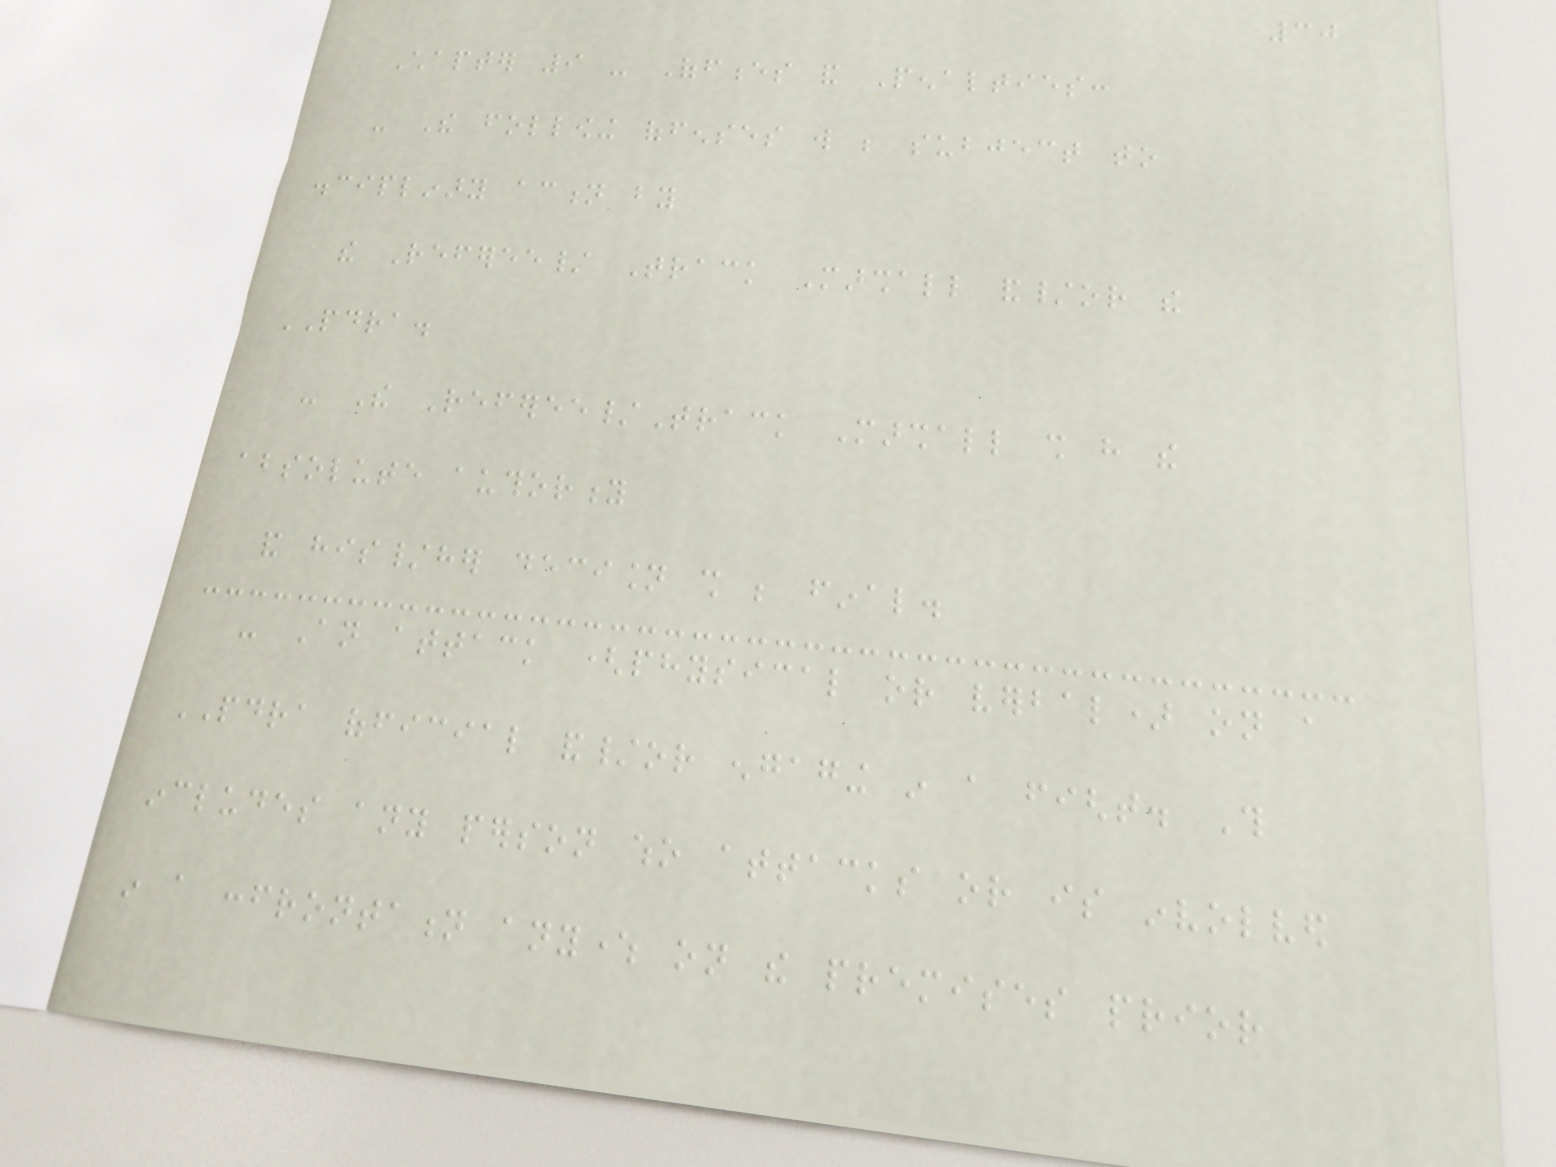30
Chapter 9 - Offences and Penalties:
- The following offenses will be subject to
disciplinary action by
the Referee/ Track Marshall and/or the
PDRA.
- The Referee/Track Marshall shall have the
absolute authority
and his/her decision shall be final.
- An attack (physical or verbal) on a
PDRA official and/or engaging in a fight. This
includes any person who attacks or is involved
in a confrontation anywhere on the premises prior
